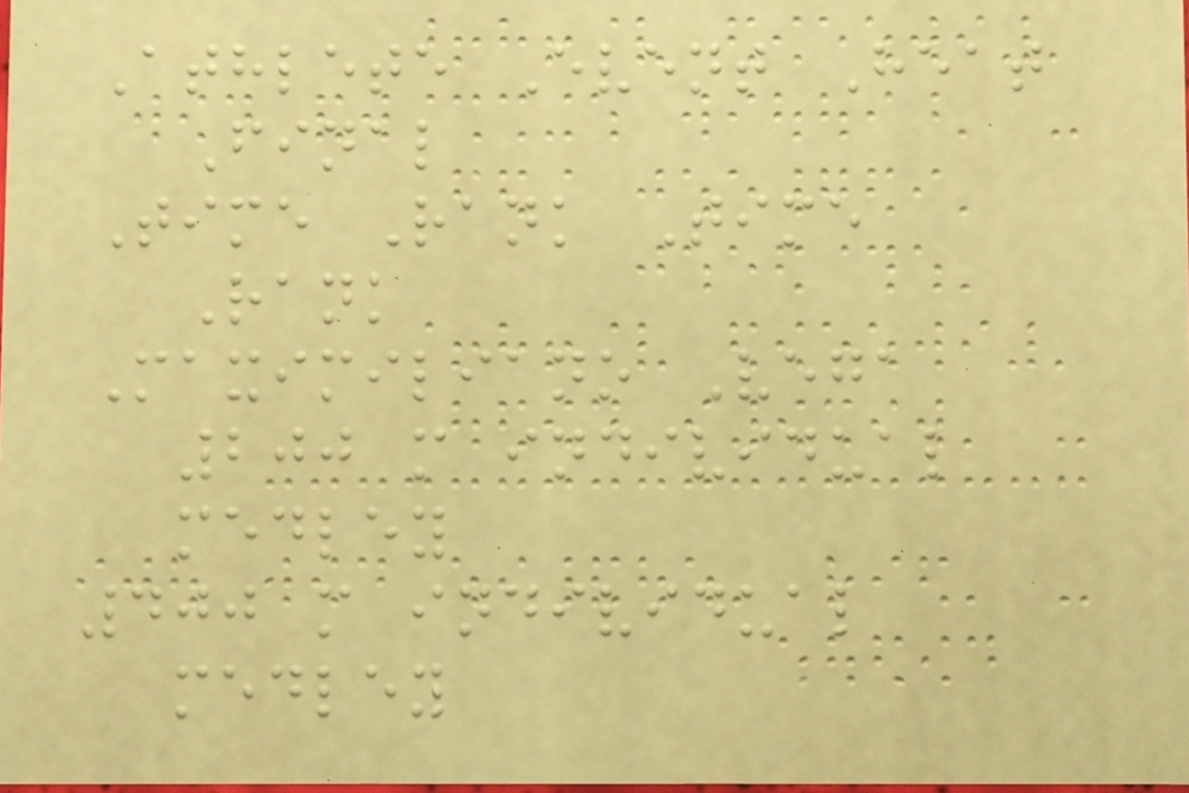Athlete Event Heat
Final
Time Rank Time
Rank
Maximiliano Vega
200 m individual
medley
400 m individual
medley
